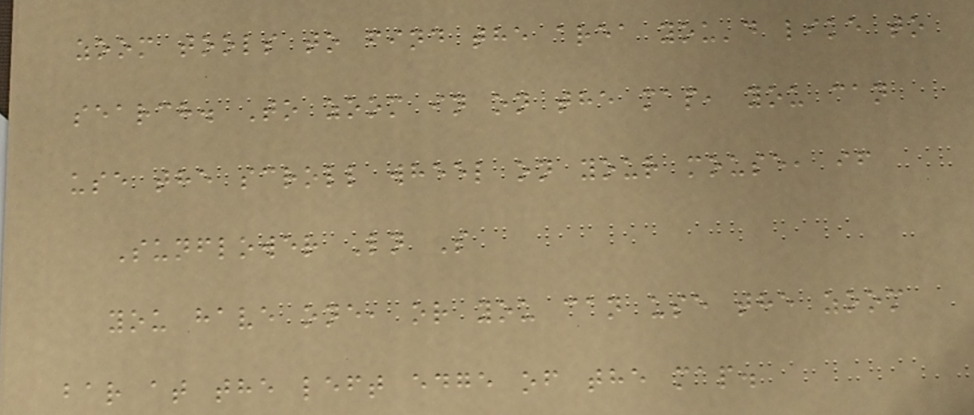zoom tools to find the area you'd like to
search. To zoom in on the map, you can
use the scroll wheel on your mouse, if
Sunflower Ln S
you have one, or you can use the zoom
bar at the left edge of the map.
